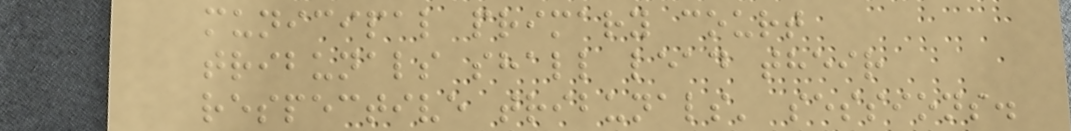municipal primary court
tribunals shall lead their
respective tribunals' sessions.
